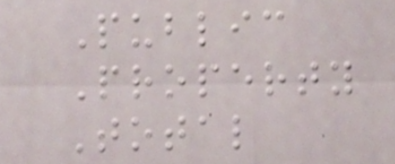Public
Property
Total
